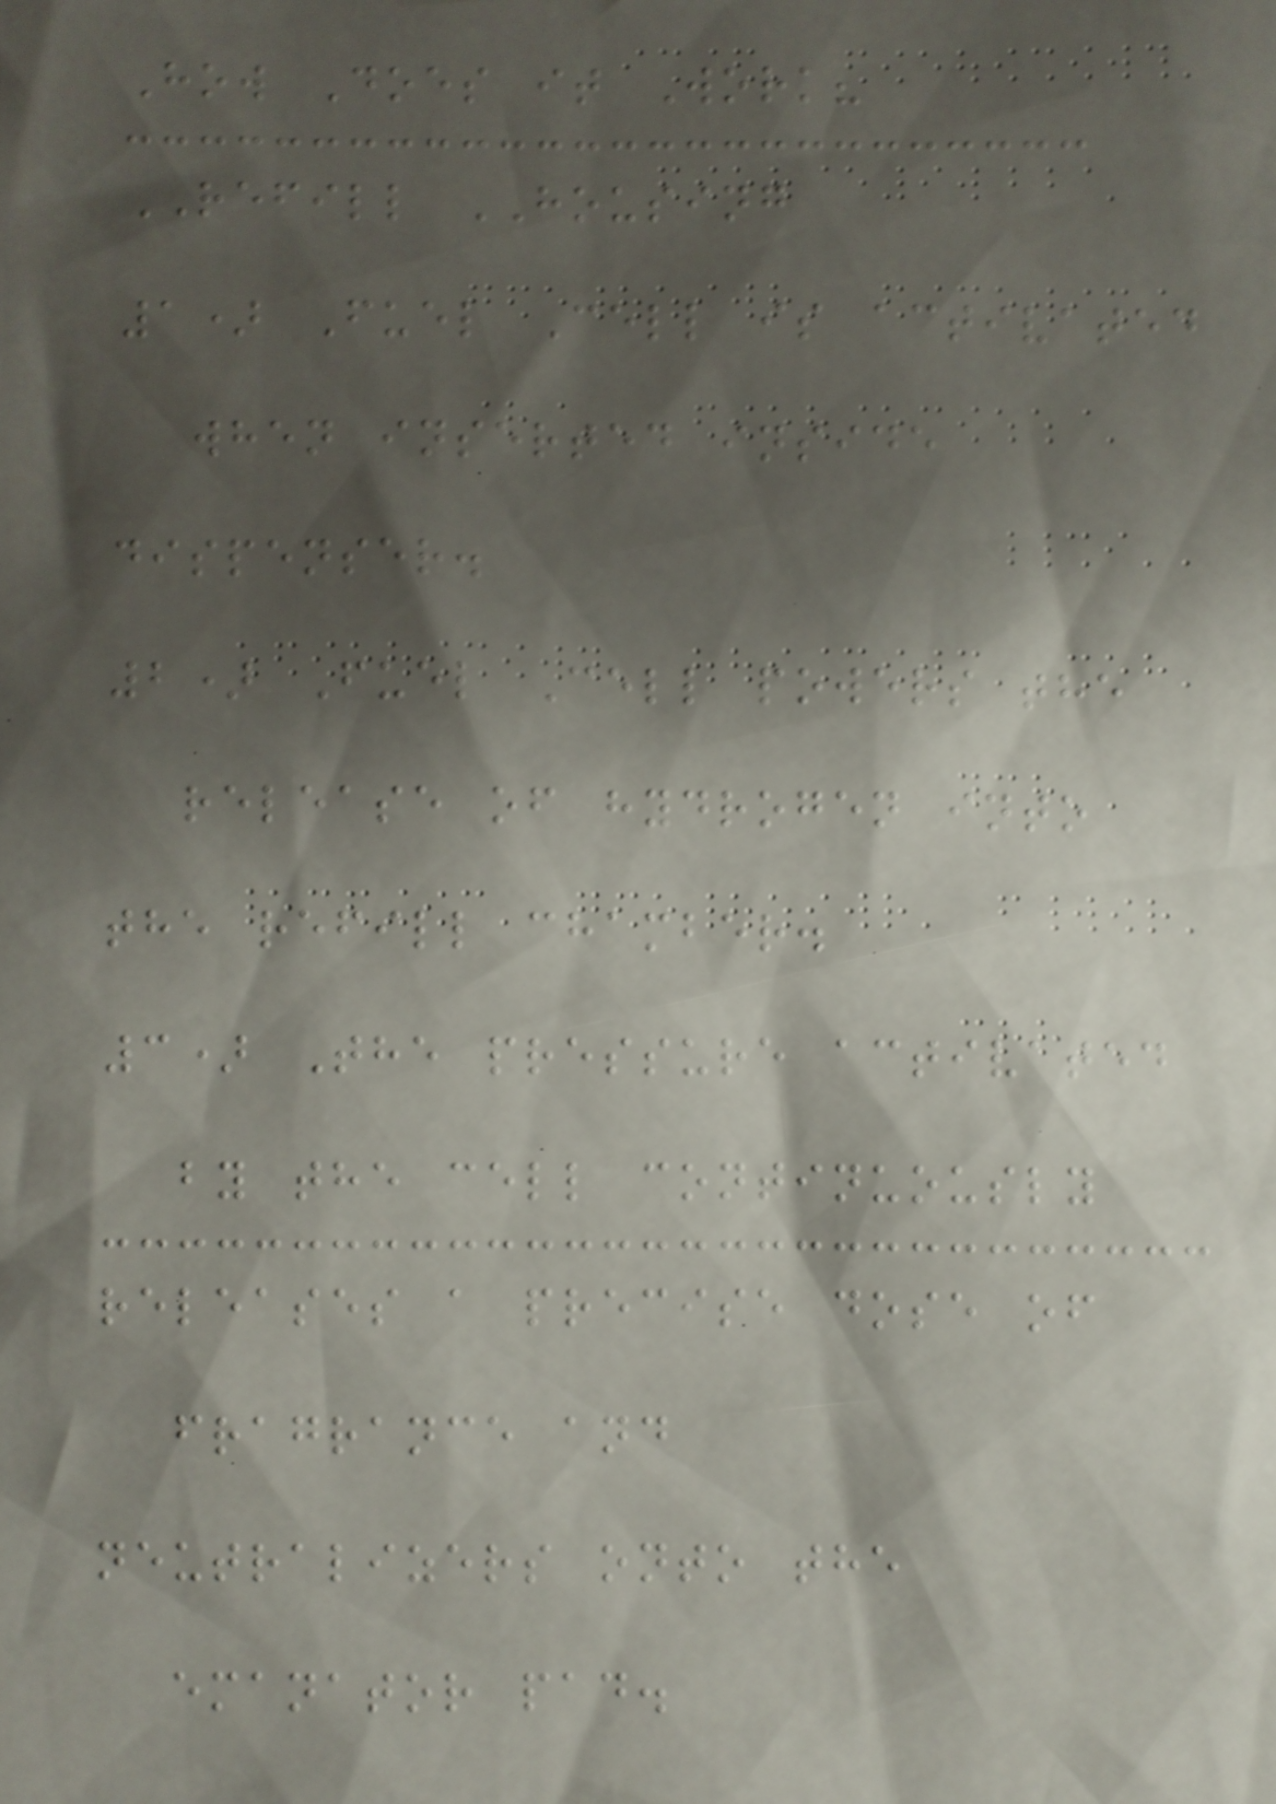How Does it Work?
REFILL HOUSING
1) Fuel Cell is activated
when inserted inside
dispenser.
2) Fuel Cell powers the
release of hydrogen into
the refill chamber.
3) The pressure activated
by the cell continuously
releases a precise dose of
fragrance and
neutralizers onto the
emanator pad.
